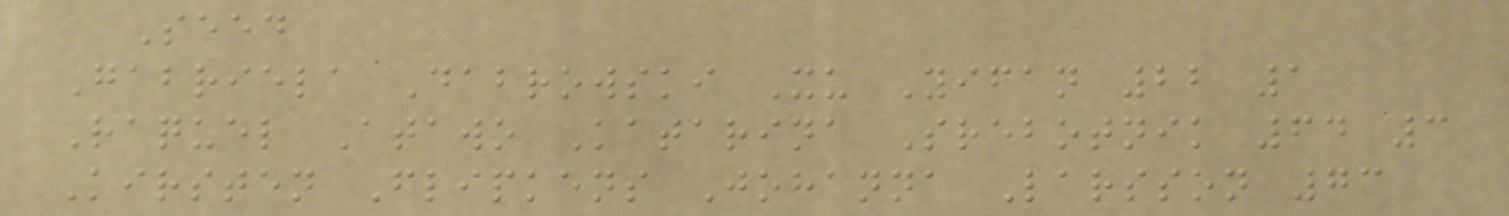Seed
Gabriela Dabrowski Xu Yifan 22 1
Raquel Atawo Katarina Srebotnik 64 3
Kirsten Flipkens Johanna Larsson 73
